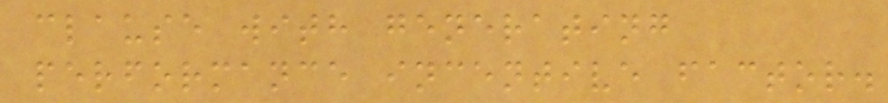clause with generating
performance incentive factor.
